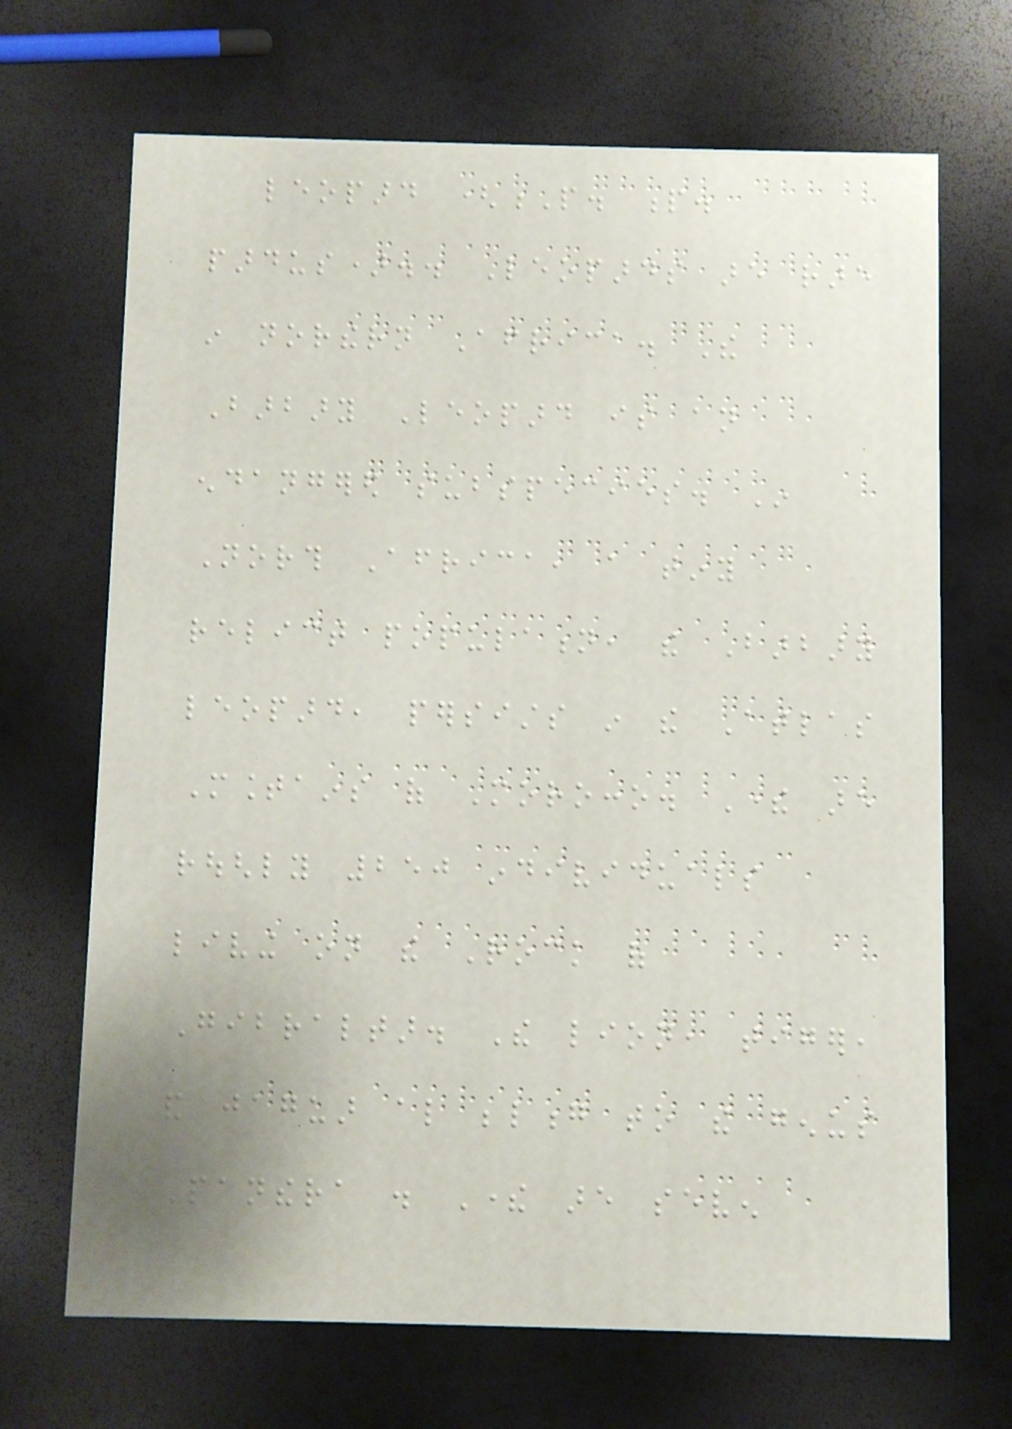leopard (P. p.
pardus).. Leopards are rare
in northern Africa. The
Barbary Leopard is an
endangered subspecies. In
North Africa, a tiny
relict population, the Barbary
leopard, persists in the Atlas
Mountains of Morocco. There are
roughly 250 individuals
living on the Rock of
Gibraltar. The lion, tiger,
and jaguar also belong to the genus
Panthera . There are seven
